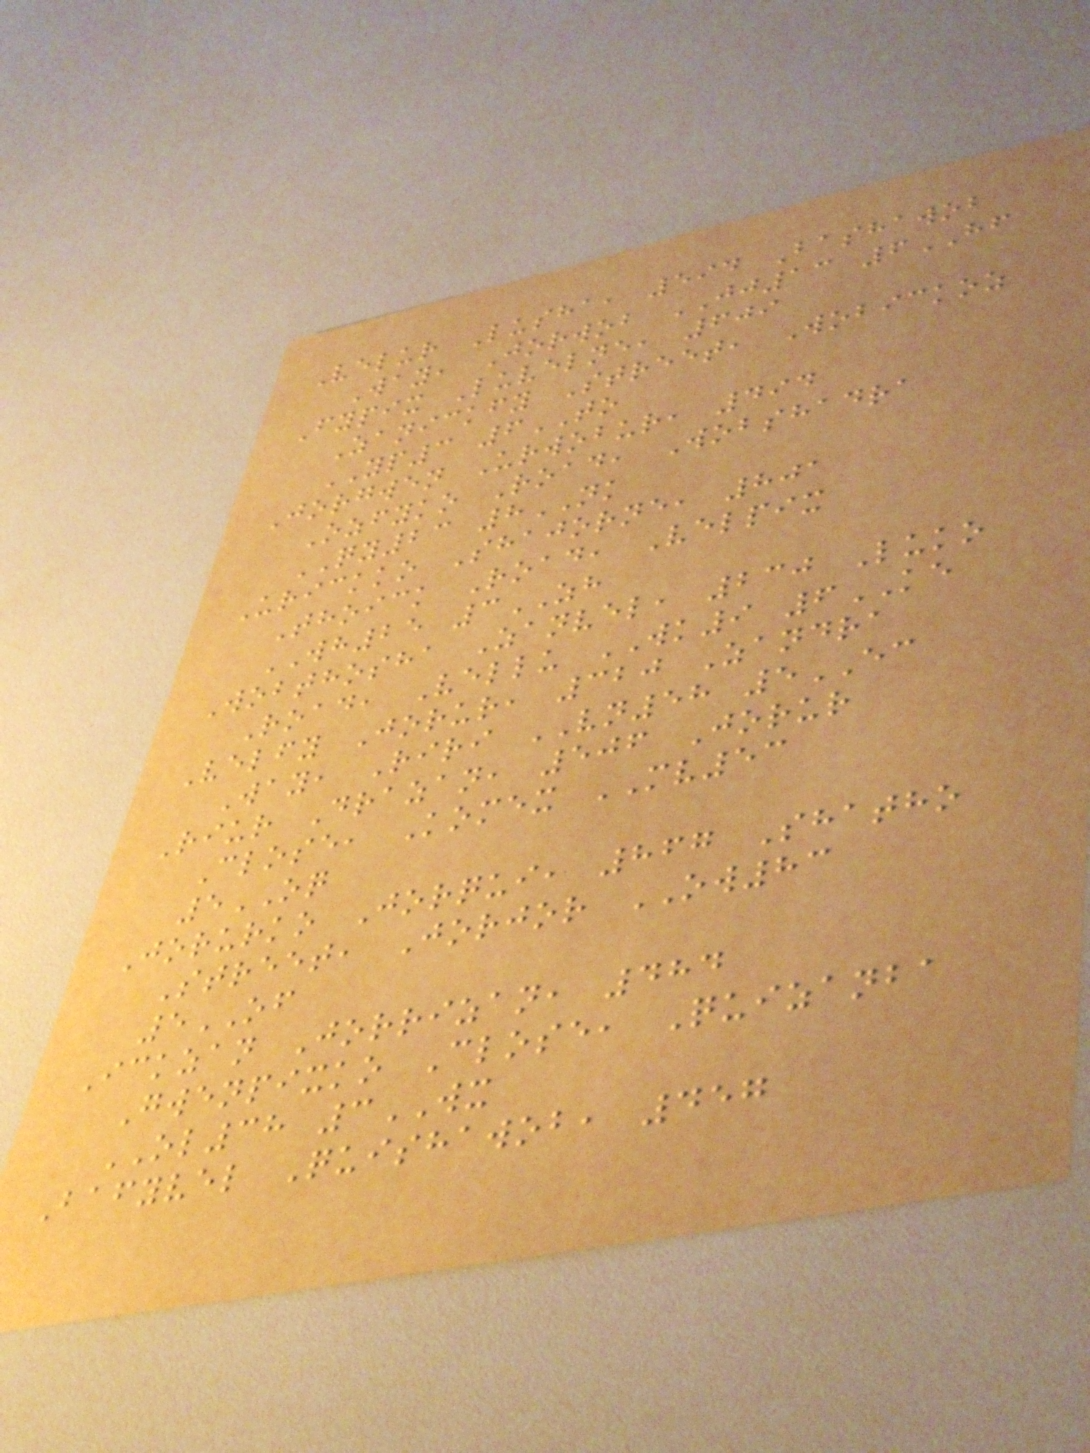Velur Lusha, 594 Bashawob
Way, Jorwob JJ13 6HF
Fypix Luvelne, 609
Zanickfy Street, Wobickoz
YP3 6TO
Jorgwen Urwobur, 494
Ozfyko Road, Wobshadra
QY23 8NK
Urickko Shajorne, 801
Thoick Road, Velpix
WH25 3ZH
Wobthosha Zanvel, 230 Luko
Road, Vellu WK9 6KE
Velfy Jorur, 320 Zandra
Way, Riri VN58 5EC
Riur Drazan, 506 Jorur
Close, Komex MV53
5OQ
Jorurko Jorqui, 867 Shatho
Street, Jorjor OW83
5OF
Ickzan Jorrizan, 484
Gwenpixko Close, Quizanba
OL38 3WX
Bafyvel Quishawob, 457
